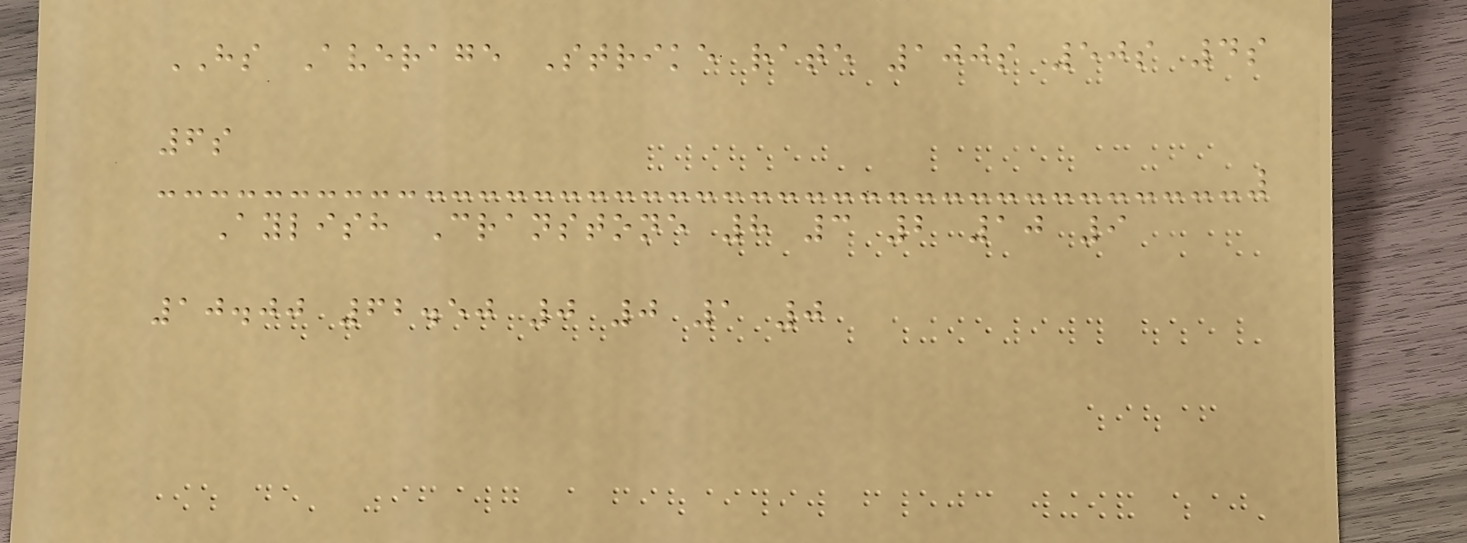HS Average Strike rate 100s 50s 4s
6s
Aylish Cranstone 8 3 2 10 9
10.00 62.50 0 0 1 0
